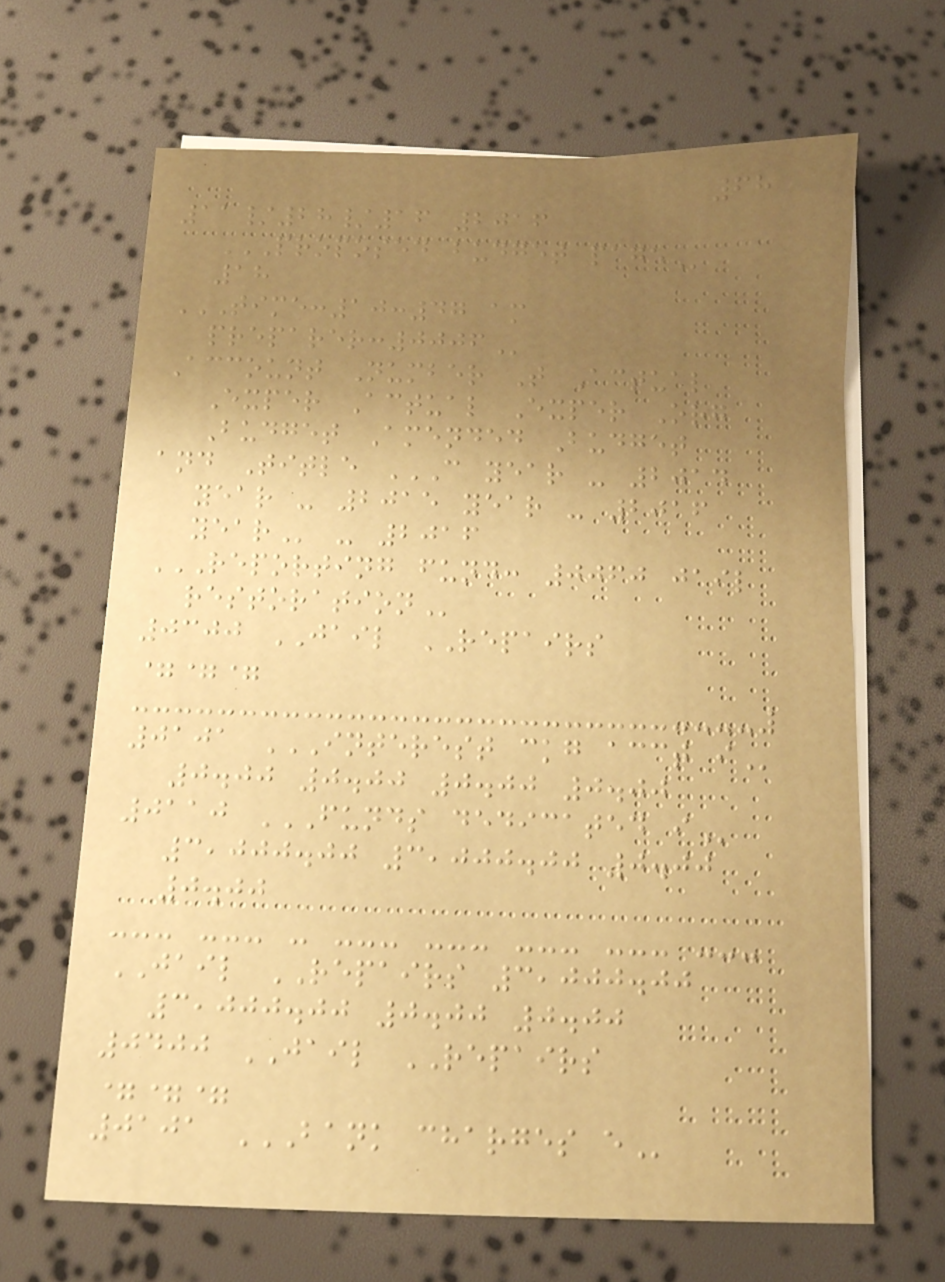68
11/28/16 2016
PROPOSED BUDGET PAGE
18
TIME:10:47 AM
PREPARER:0006
Account Number T Actual
Exper Actual Exper Org
Budget Amended Budget
and Title C YEAR - 2014
YEAR - 2015 YEAR - 2016
YEAR - 2016
REPORTING FUND: 0060 JAIL
RESTORATION
0300 JAIL REPAIRS
===
0101 INTEREST CKG ACCT I
0.00 0.00 0.00 0.00
0110 FUNDS DEDICATED I
3,000.00 3,000.00 0.00
0.00
--- --- - --- --- --- --- ---
JAIL REPAIRS 3,000.00
3,000.00 0.00 0.00
0400 JAIL REPAIRS
===
0101 BANK CHARGES E
